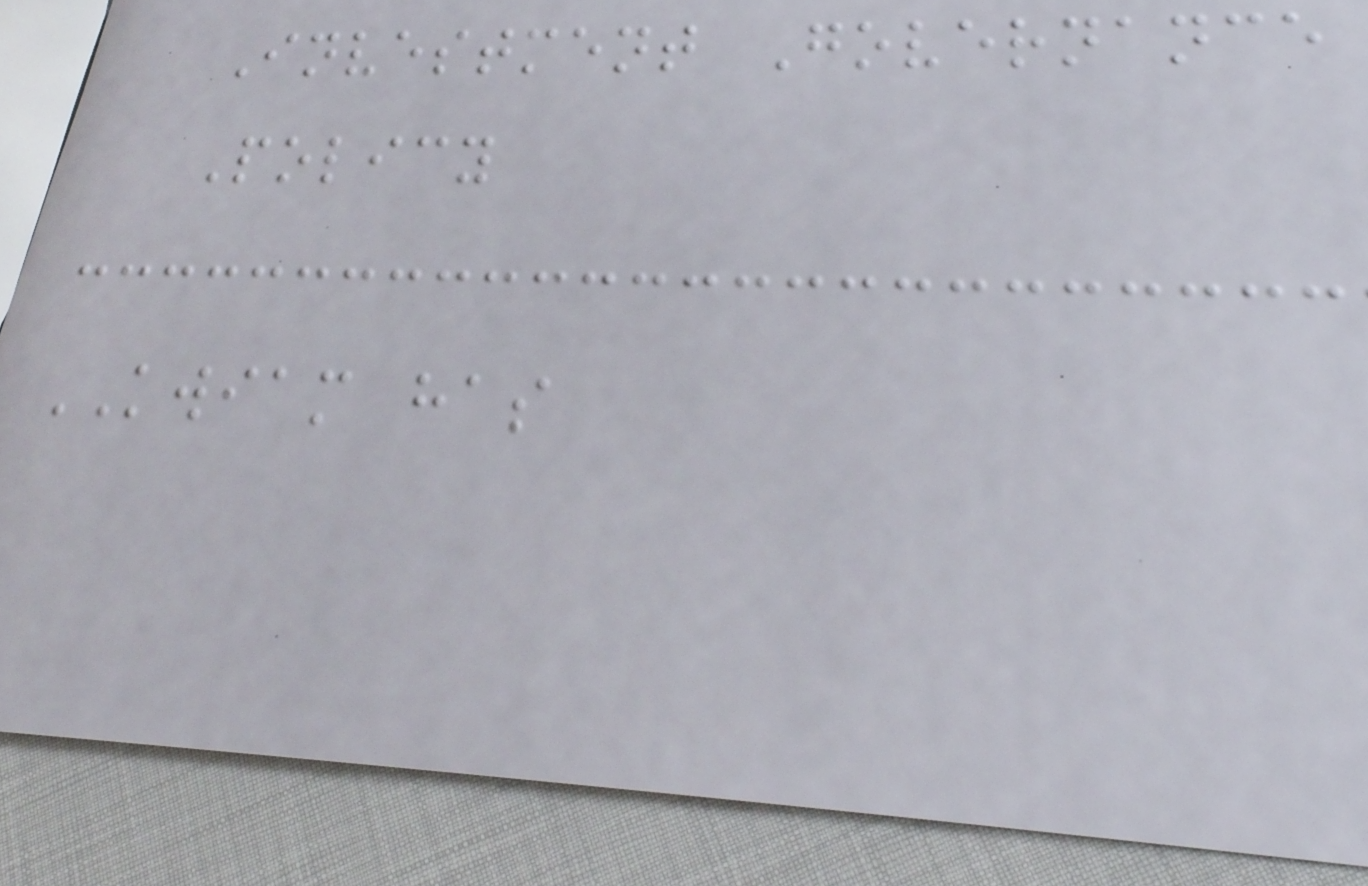Investment Governance
Policy
KWIAM has
